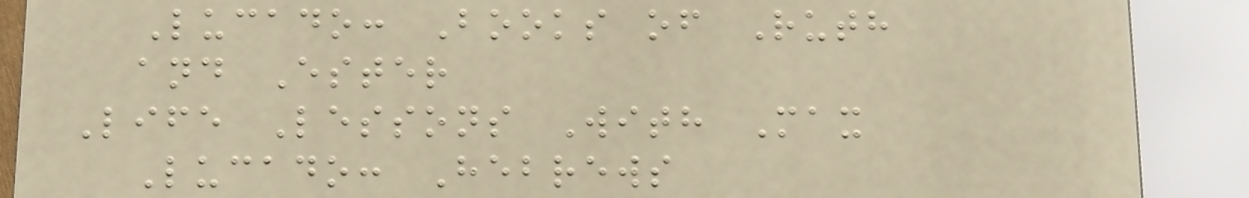Lucado: Books of Ruth
and Ester
Life Lessons With Max
Lucado: Hebrews
